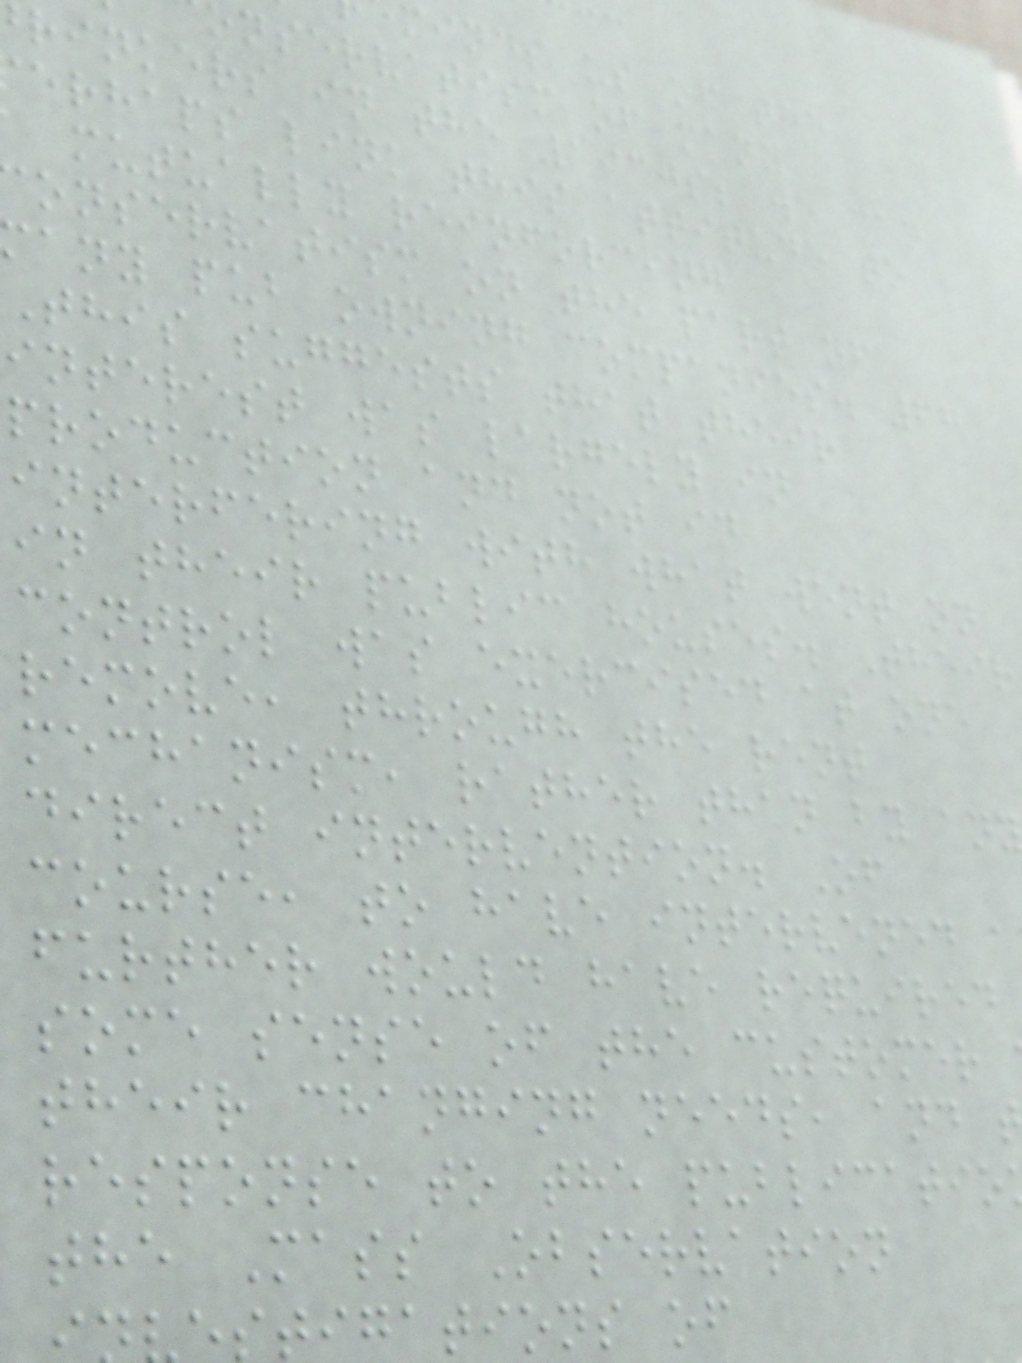minds us of the
nservatism of many
rinkers in the 1930s; we can
erhaps link this attitude to
mutually reinforcing
onservatism on the part of
any pub owning companies. 67
This suggests that their
interest was largely in
production and not in
interfering with what went on
in their public houses. Their
control was exercised at one
remove, through the rent
mechanism, rather than by an
direct intervention. Of
course, to have intervened a
further would have required
some sense of the customer
their changing needs, and
response to the publicatio
the Mass Observation
stigations of
